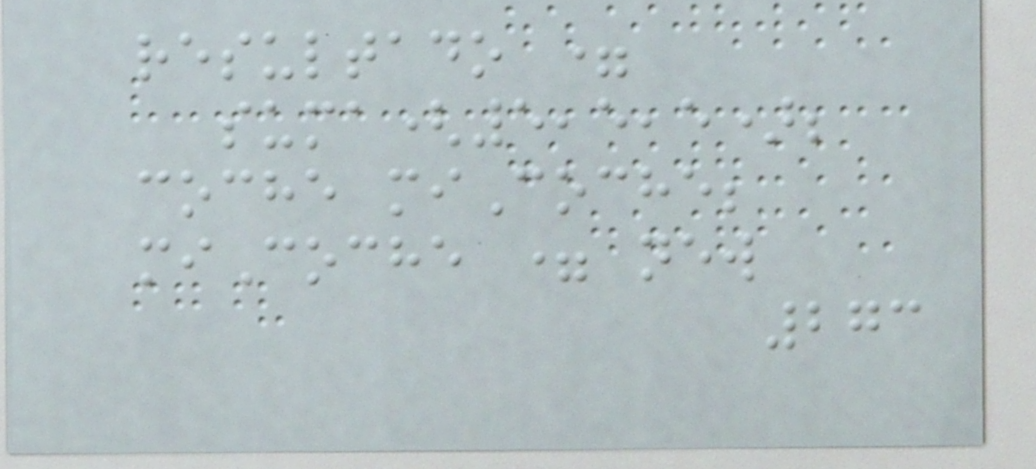resultado =
suma(5,5,5);
coche miCoche;
miCoche = new
273
